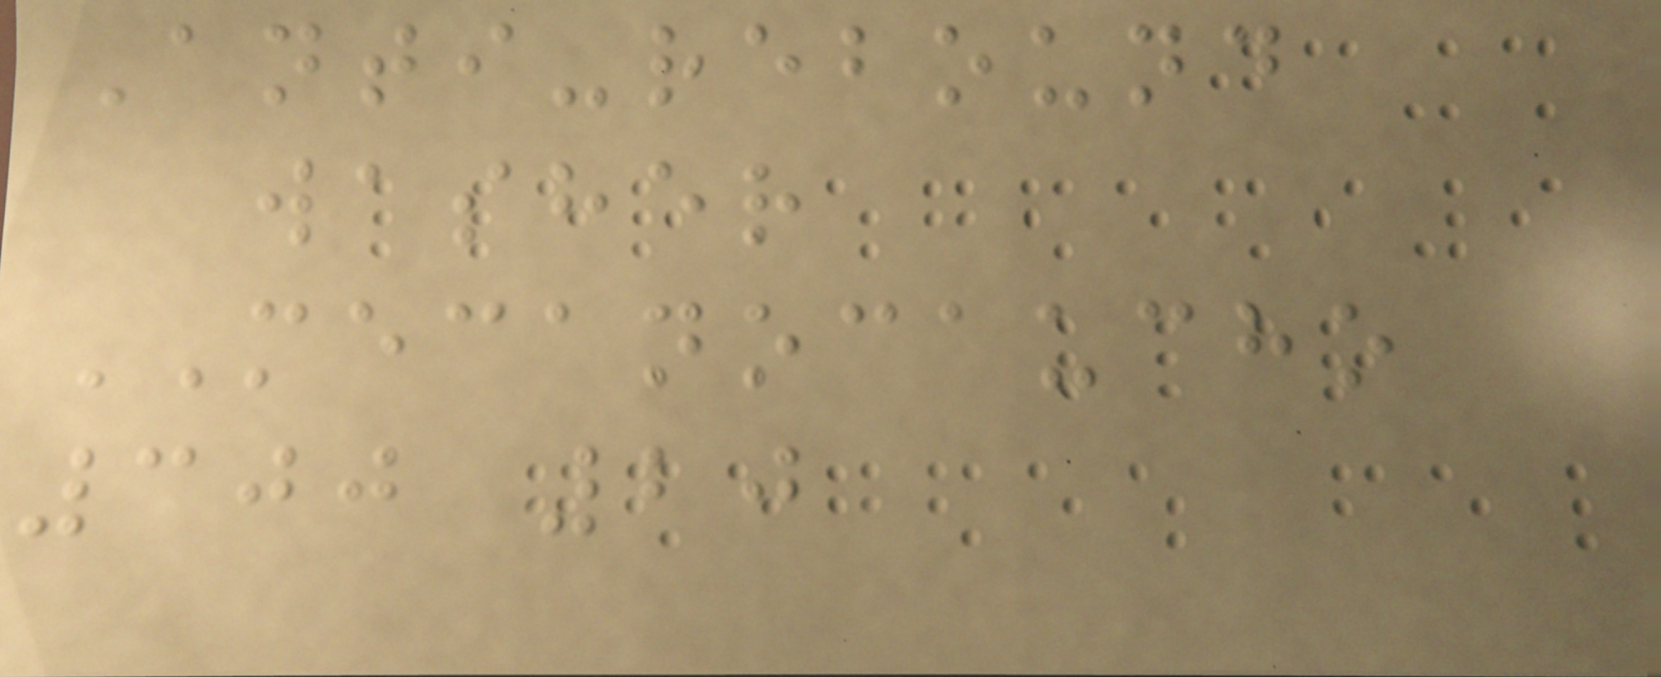Anti-rebound
washer
MECANOCAUCHO
300 20
